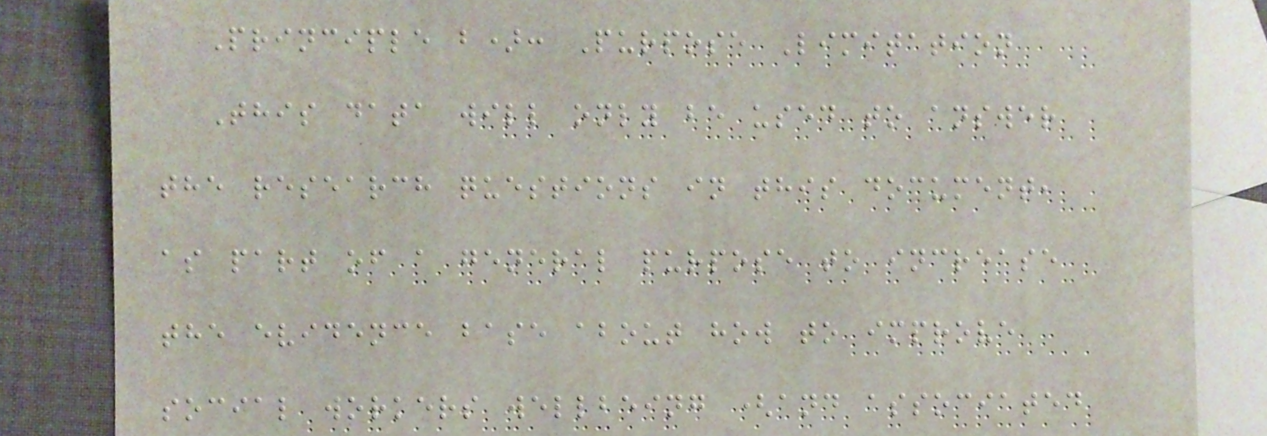Principle b): Purpose Limitation
This data will only be used to answer
the research questions in this document,
as part of a general purpose to increase
the evidence base about how to improve
social workers wellbeing (and associated
